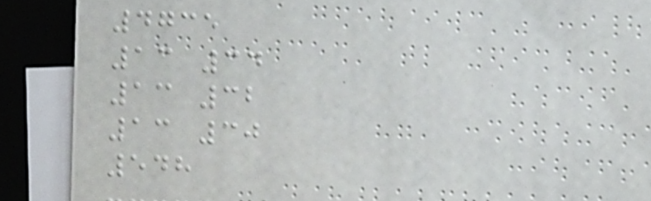4735
13 34
13 32
13 30
548
